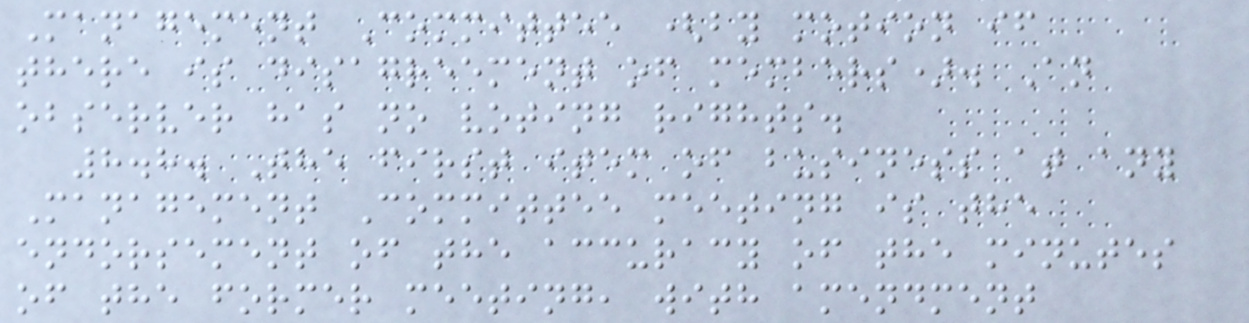Management Committee (by motion if
there is disagreement of members). An
observer has no voting rights.
8.8. The first item of business at any
Management Committee meeting is the
endorsement of the accuracy of the minutes
of the former meeting, with amendment
